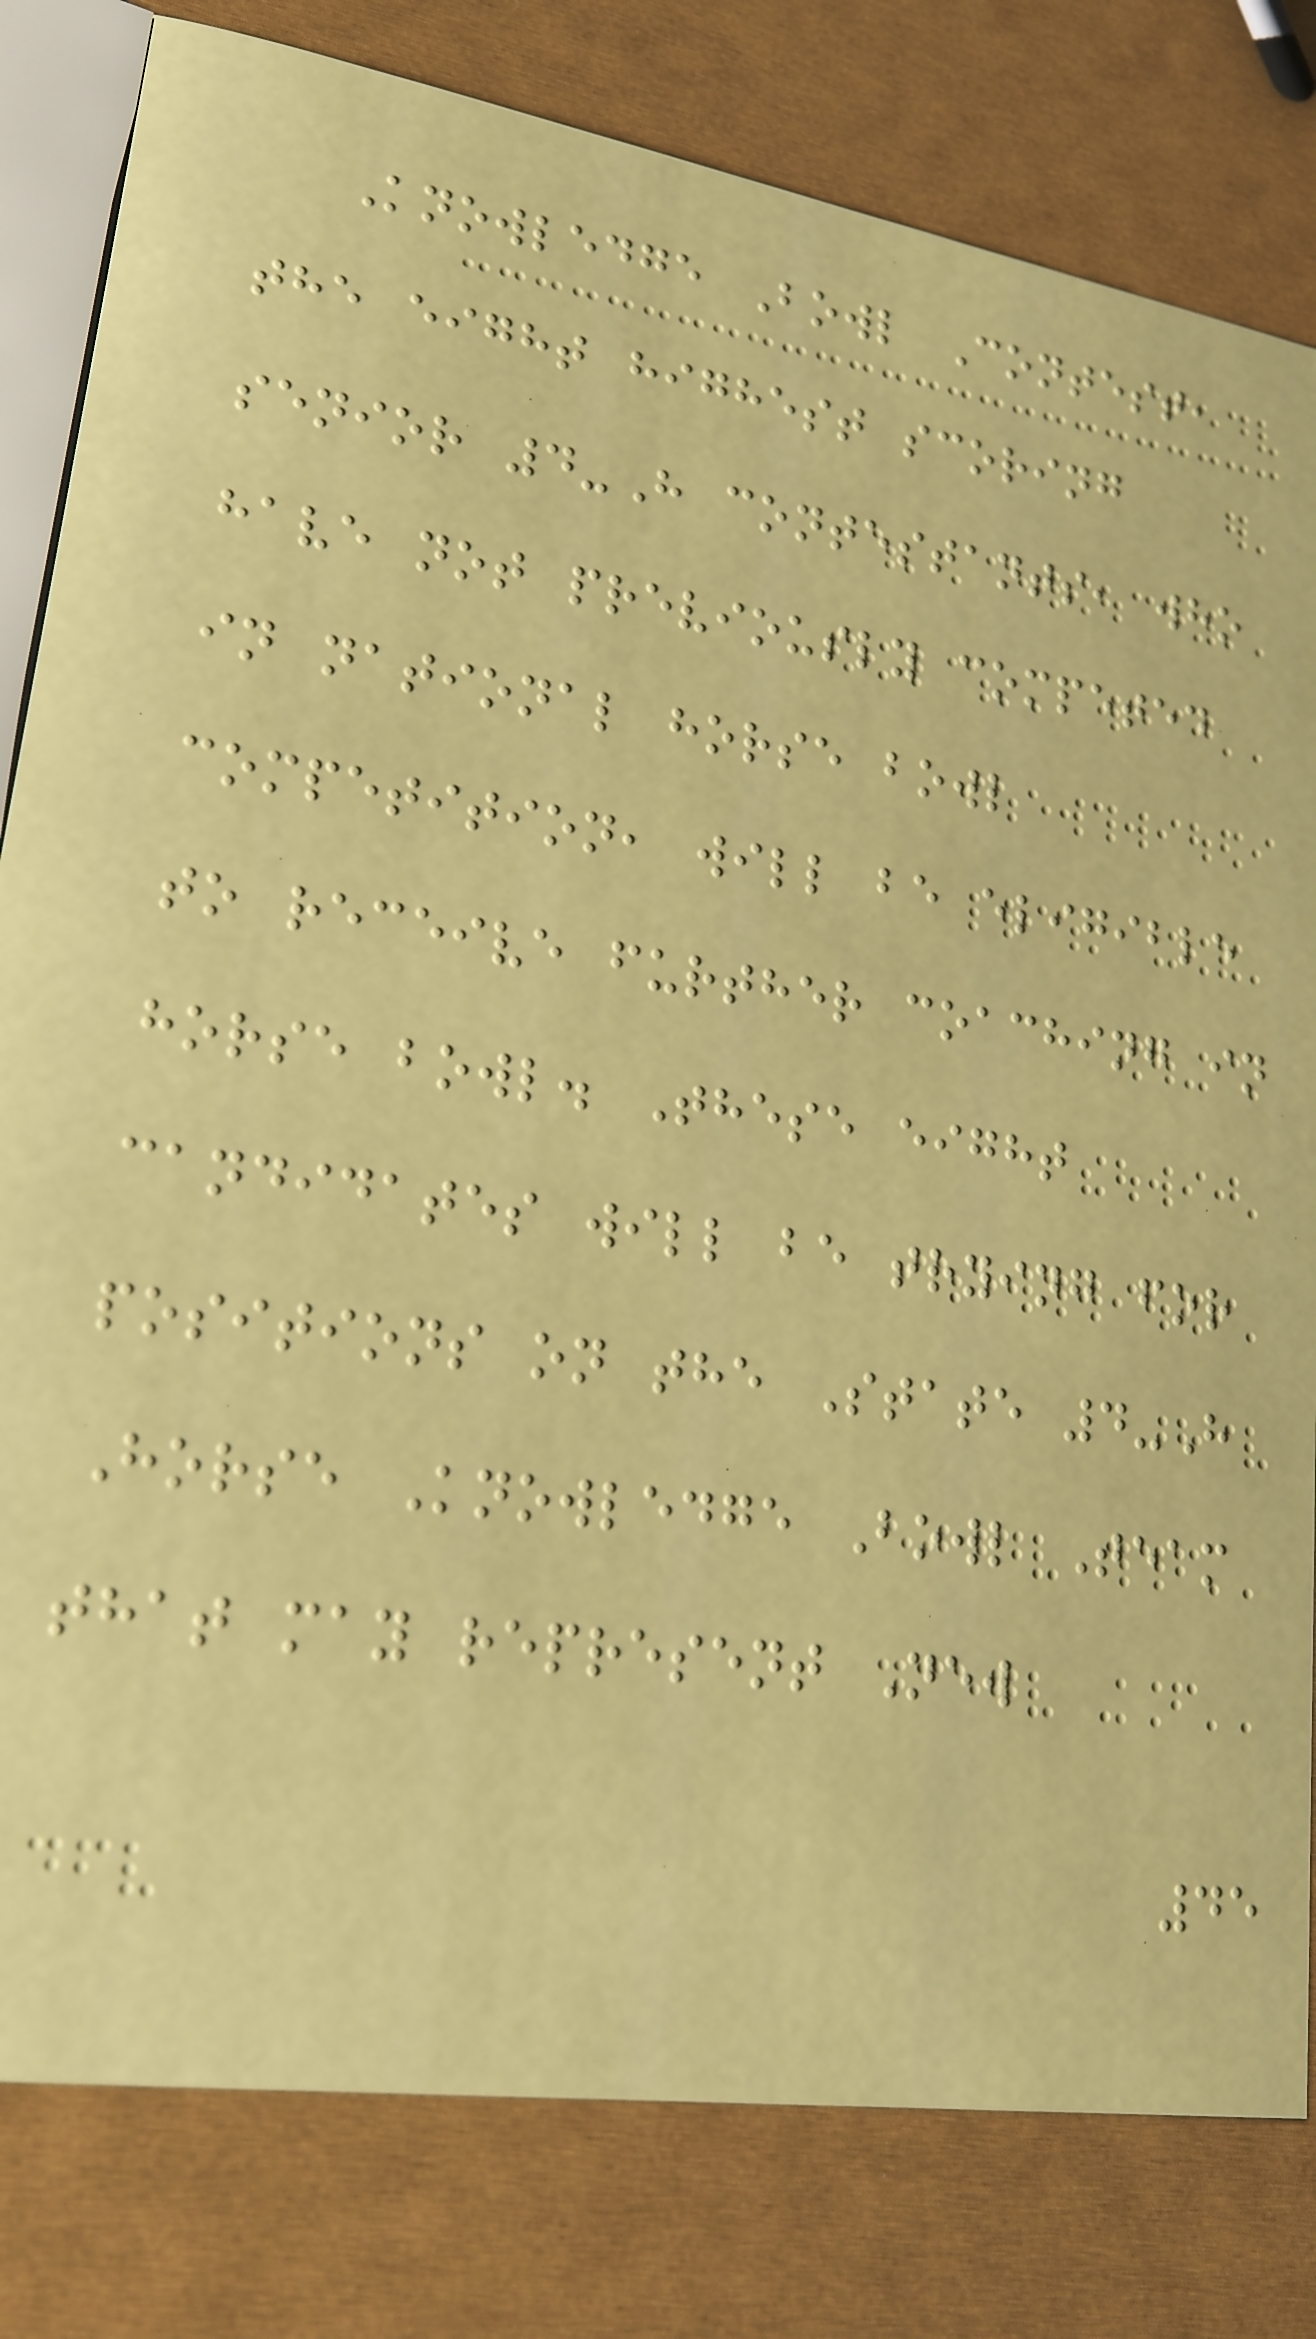Knowledge Bowl Contest,
the eight highest scoring
senior 4-H contestants, who
have not previously competed
in national horse bowl
competition, will be eligible
to receive further coaching in
horse bowl. These eight
candidates will be trying for
positions on the State 4-H
Horse Knowledge Bowl Team
that may represent New
45
